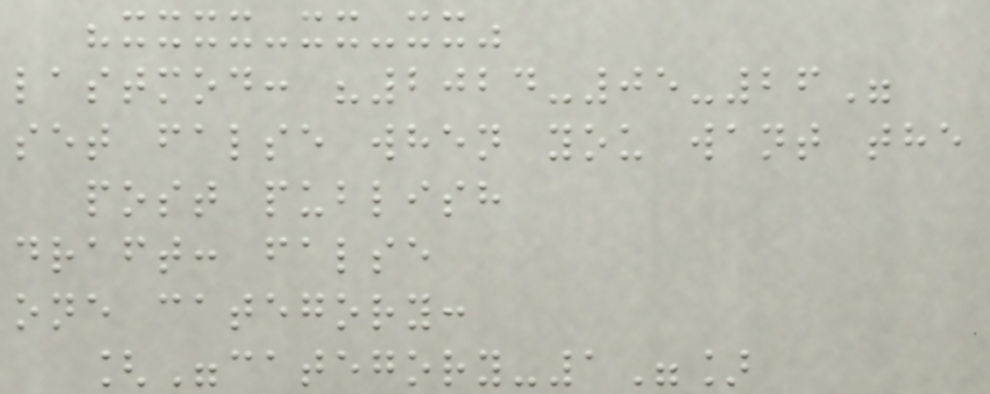"xxxx-xx-xx"
lastmod: "2024-05-26"
set false when you want the
post publish
draft: false
one category:
["category-1"]
